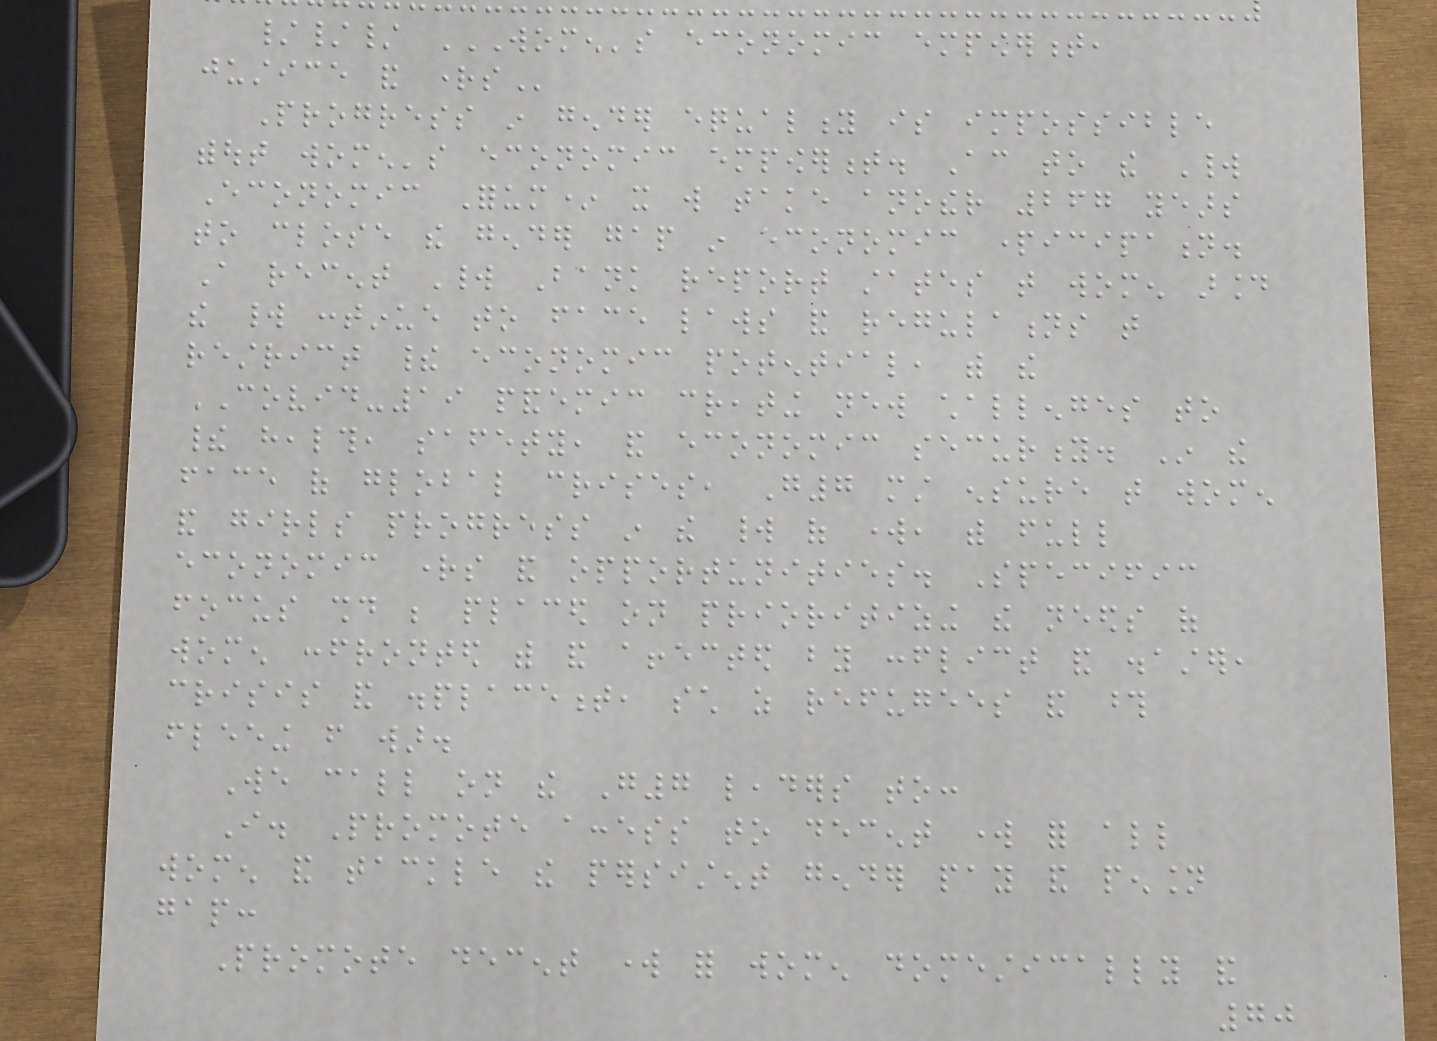/// WOMEN'S ECONOMIC EMPOWERMENT,
JUSTICE AND RIGHTS
Progress in gender equality is impossible
without women's economic empowerment. According to the World
Economic Forum* it will take another 267 years
to close the gender gap in economic participation.
A recent World Bank report states that women around
the world continue to face laws and regulations that
restrict their economic potential, with the
COVID-19 pandemic creating new challenges to
their health, safety, and economic security. In the
face of global crises, G7 must ensure that women
and girls progress in the world of work, with full
economic rights and opportunities. Specific
focus should be placed on prioritizing the needs of
women confronted with and affected by conflict and disaster,
crisis and displacement, such as refugees and those
fleeing from war.
We call on the G7 leaders to:
I. Promote access to decent work for all
women and tackle the persistent gender pay and pension
gap:
Promote decent work for women domestically and
70
